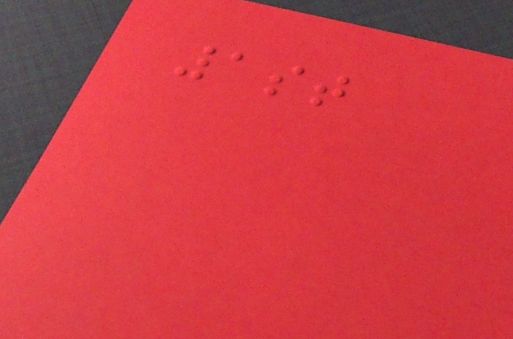1st
